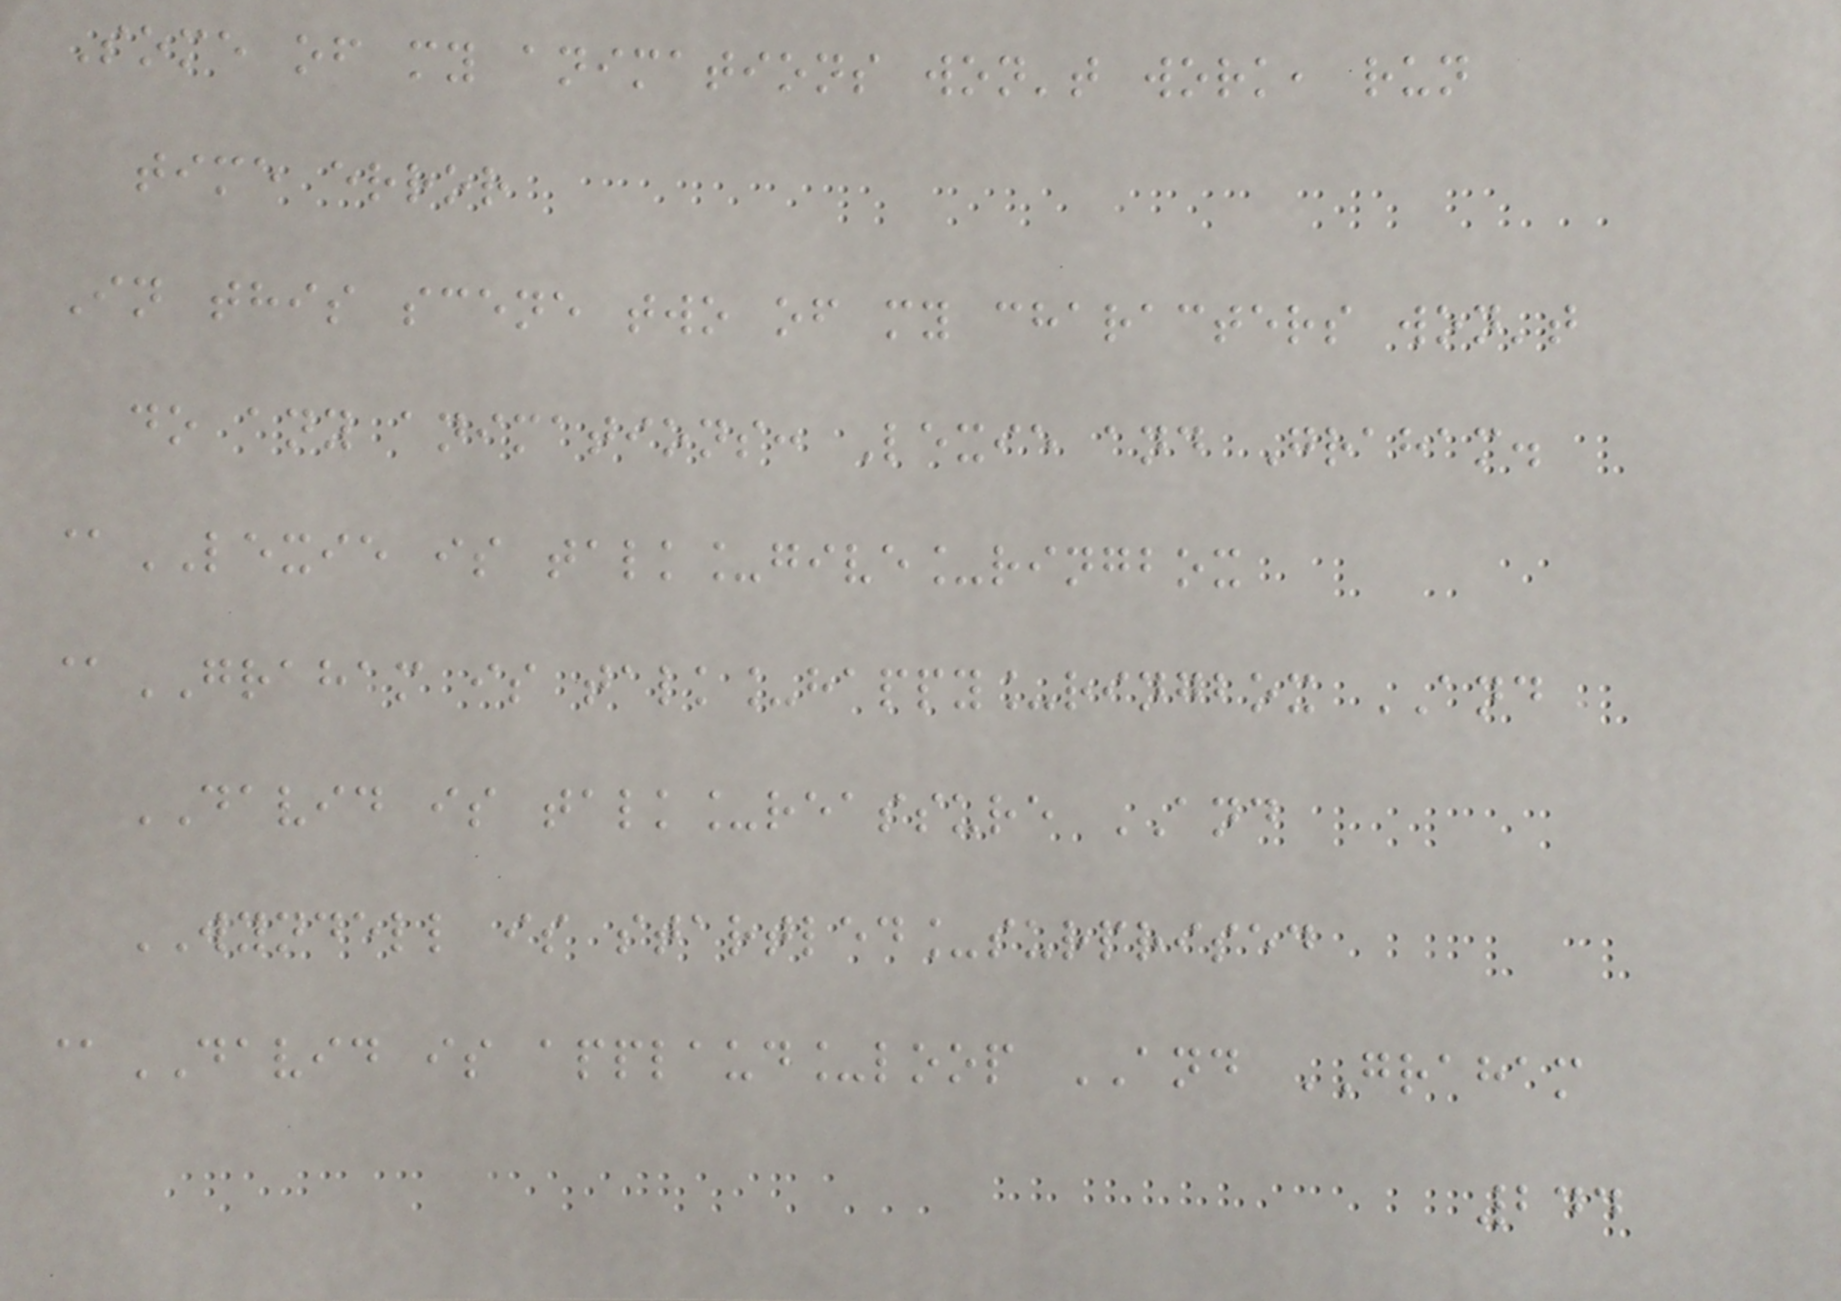Some of my animations won't work, run
time error
In this scene two of my characters won't
do any animations: Lexie and Graham.
@LEXIE is talk_give_ringbox
@GRAHAM is talk_happy_ringbox AND
DAVID is talk_reassure AND
WYNDELL is startled_surprised
@DAVID is applaud_loop AND GRAHAM
244
